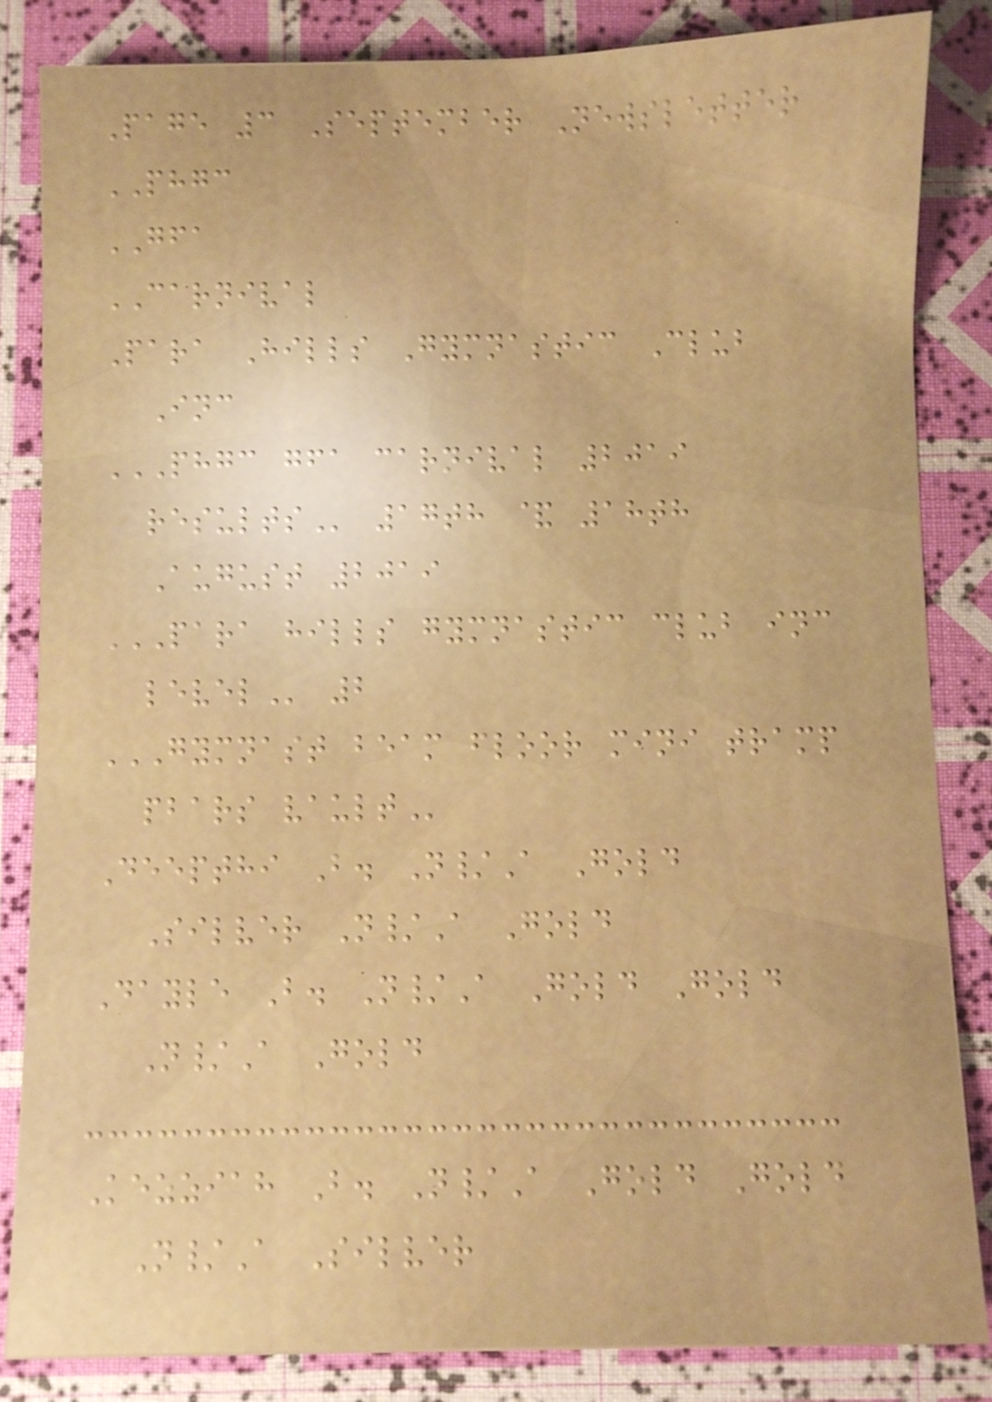Page 3 September Newsletter
PHGC
GFA
CARNIVAL
Para Hills Gymnastic Club
Inc
PHGC GFA CARNIVAL 2019
RESULTS 17th & 18th
August 2019
PARA HILLS GYMNASTIC CLUB INC
LEVEL 2
GYMNAST BEAM FLOOR MINI TRAMP
PBARS VAULT
Deepthi B. N/A Gold
Silver N/A Gold
Dayle B. N/A Gold Gold
N/A Gold
Kezziah B. N/A Gold Gold
N/A Silver
